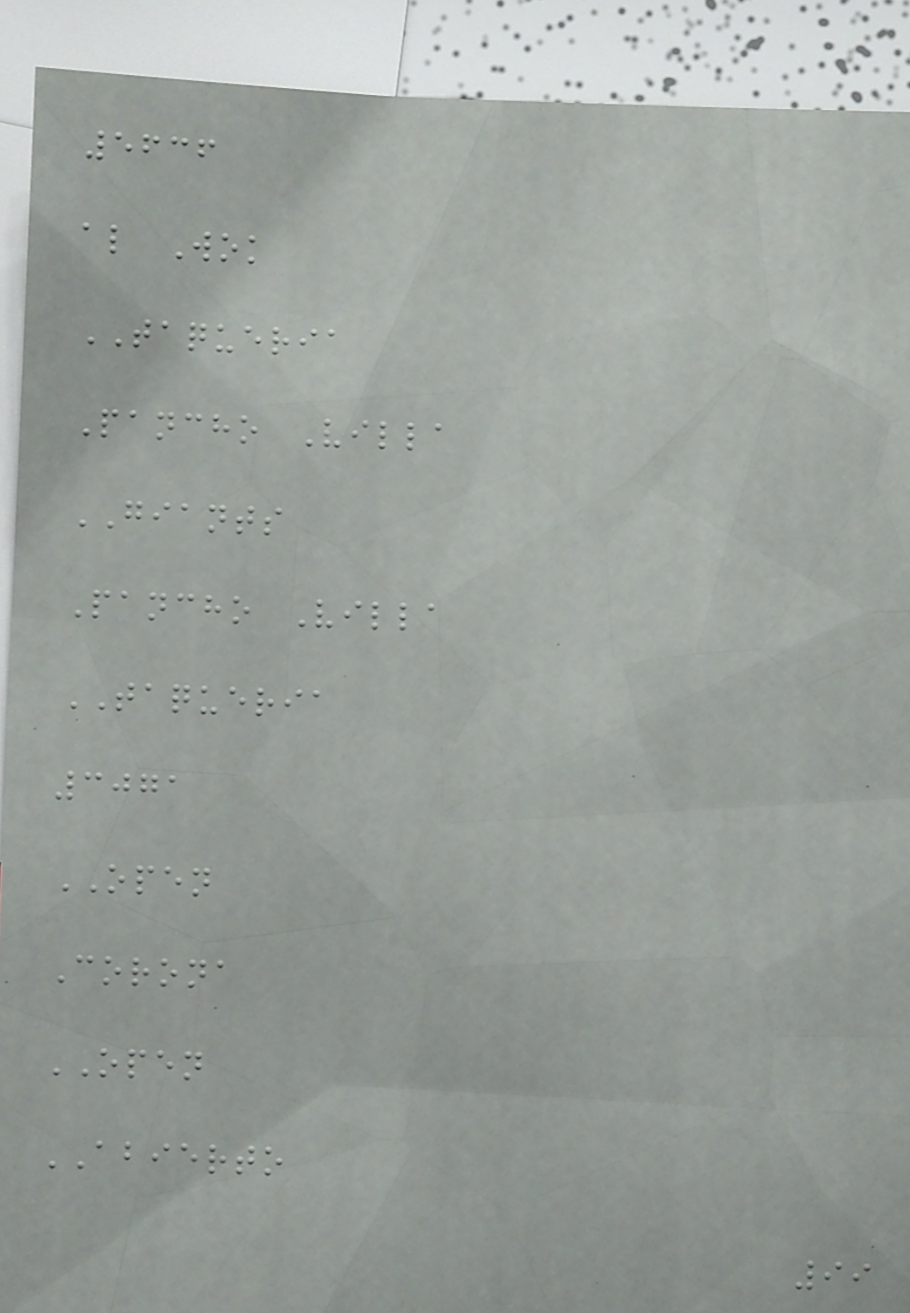5636
al Wok
TAQUERIA
Pancho Villa
GIANTS
Pancho Villa
TAQUERIA
3071
OPEN
Corona
OPEN
ABIERTO
99
